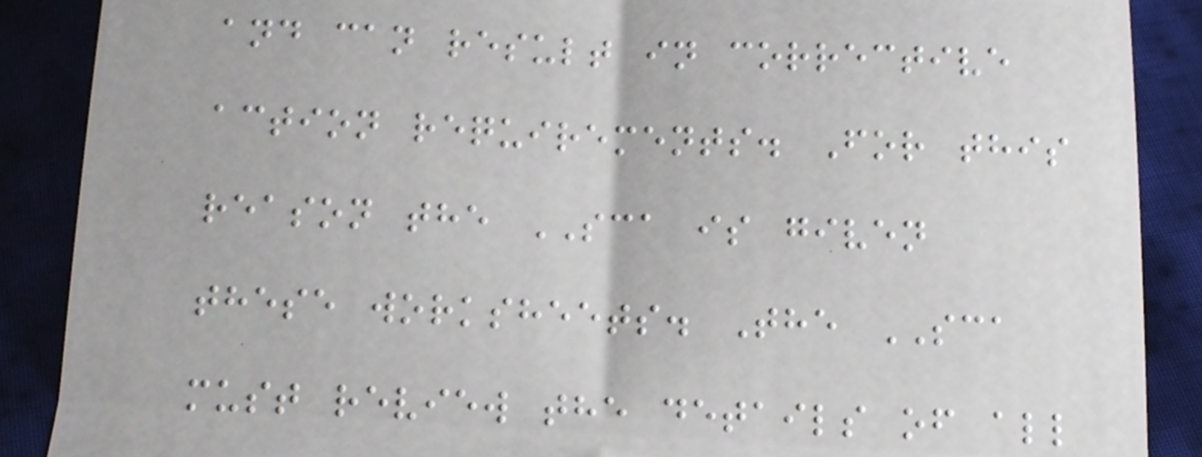and can result in corrective
action requirements. For this
reason the SCA is given
these worksheets. The SCA
must review the details of all
